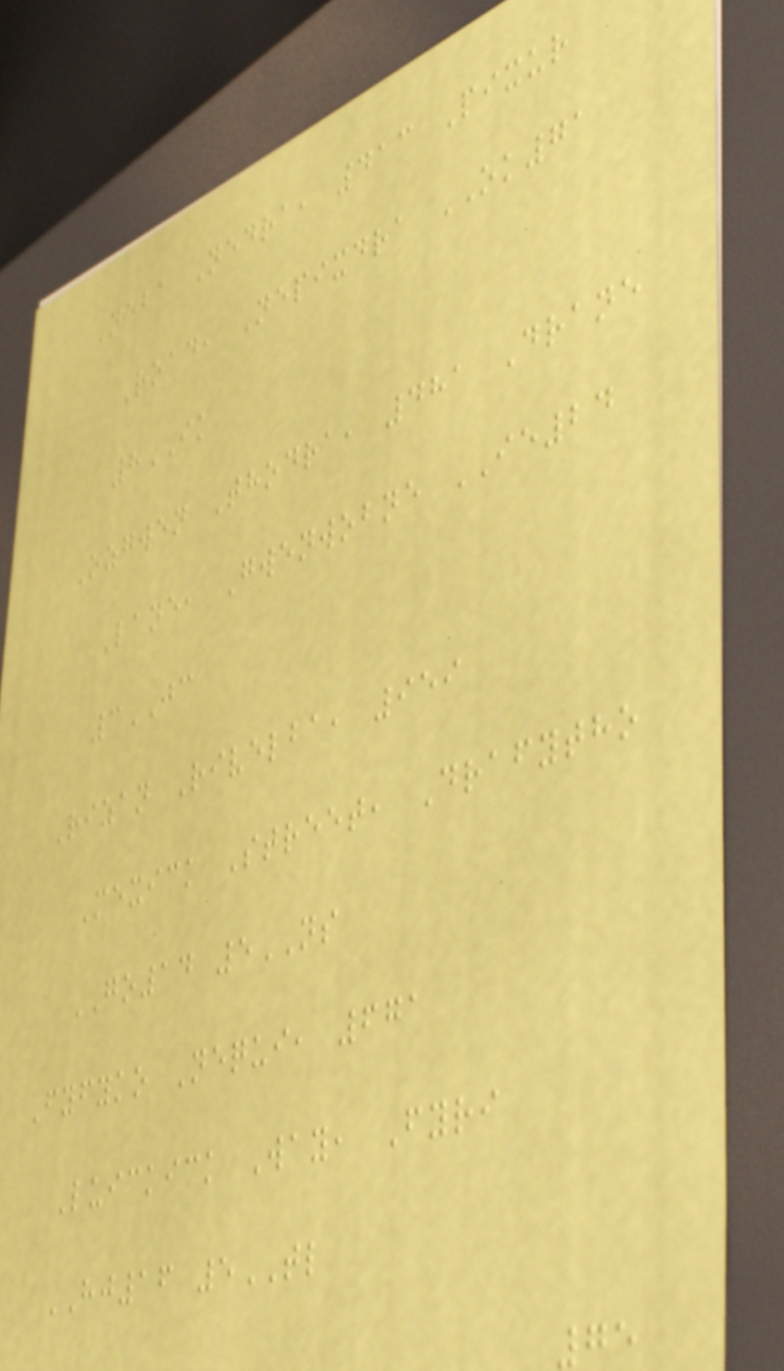Neba Nedra, 413 Pixur
Road, Nepixdra OK71
8IK
Ozgwen Thodra, 481 Drane
Lane, Gwenwobne IE24
3JC
Rizan Rivelba, 959
Mexick Street, Drafytho
GO14 5NS
Fyfyko Nequi, 671
Luickick Way, Fyri
HJ16 5TL
75
